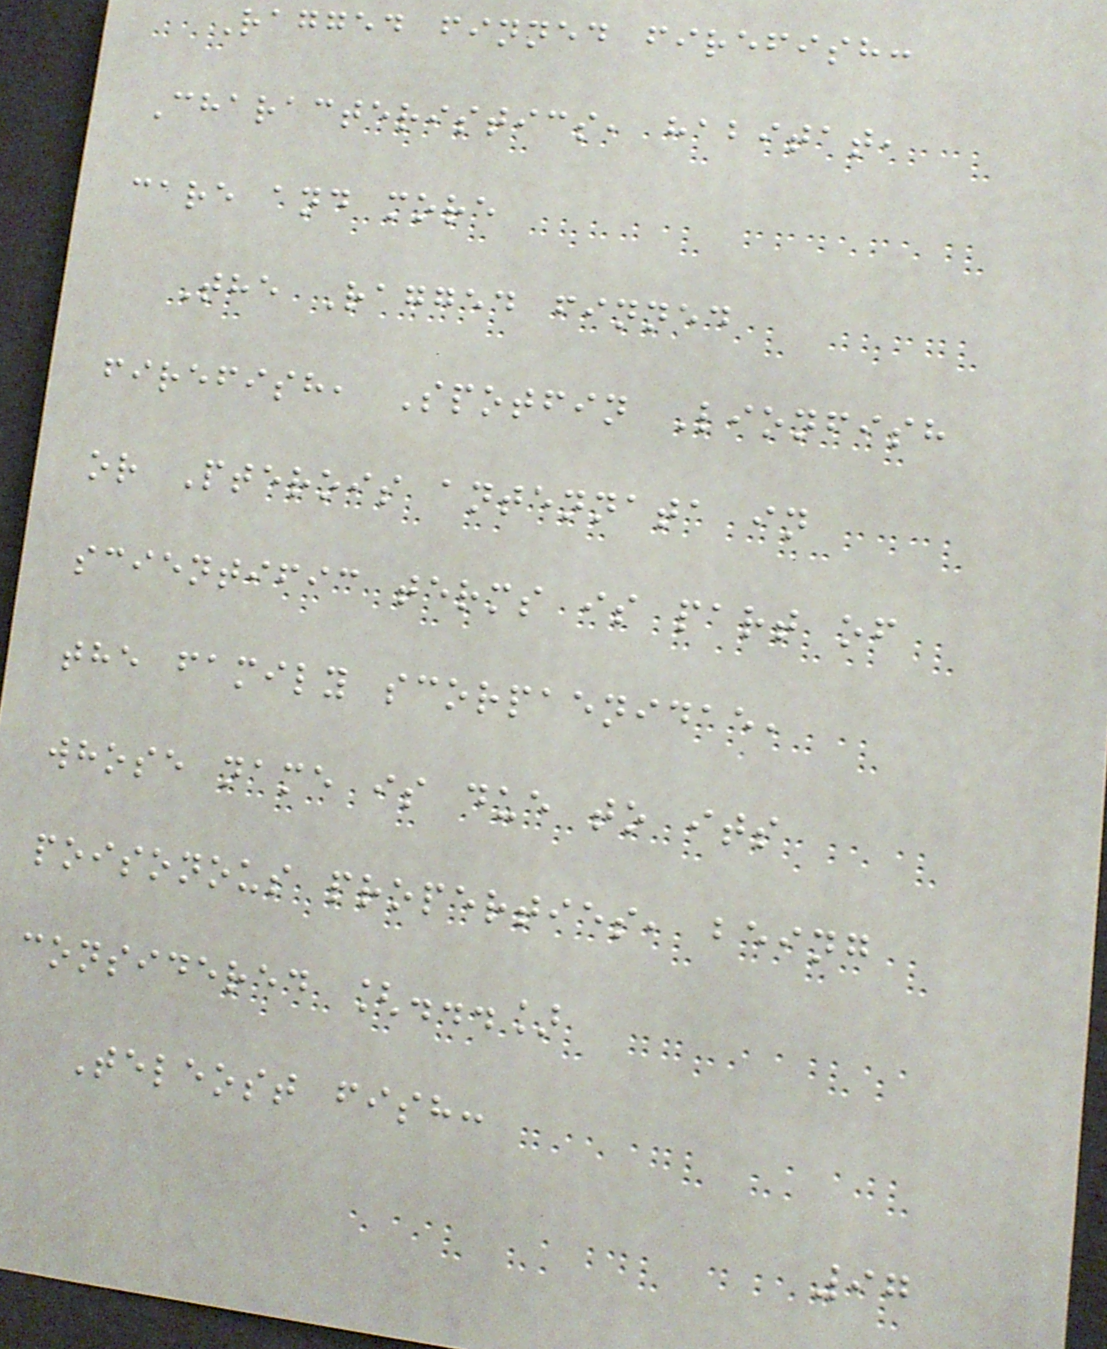Ragged finned firefish:
Characteristics, habitat,
care and more
The Ragged finned
firefish, Spotfin Lionfish
or Pterois antennata in
scientific terms is part of
the family scorpaenidae,
whose name is due to its
poisonous properties, being
considered [...]
Teleost fish:
97
